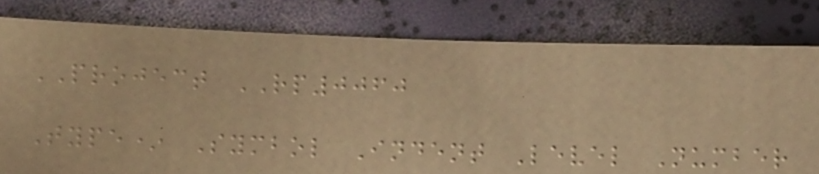PROJECT RP0060
Type* Symbol Indent Level Number
